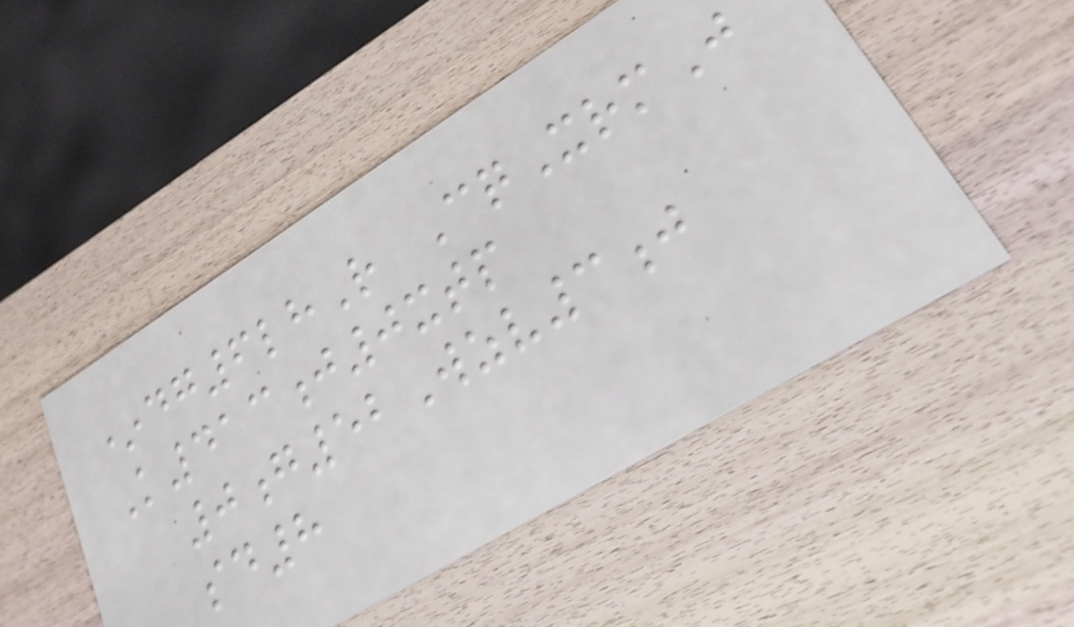*dg6lhR CqXrmJ
K413j0xtp
0g52Wzv3j
sd8
